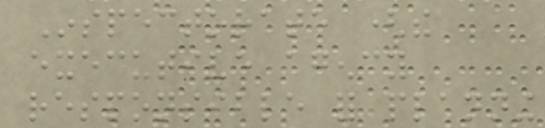Inspectorate (the
executive agency
responsible for planning
